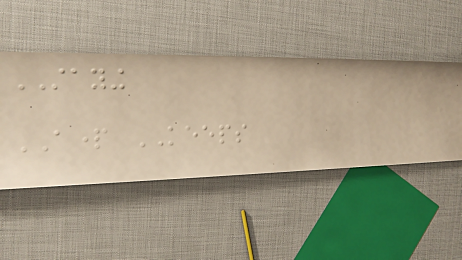STAYING
APART KEEPS
